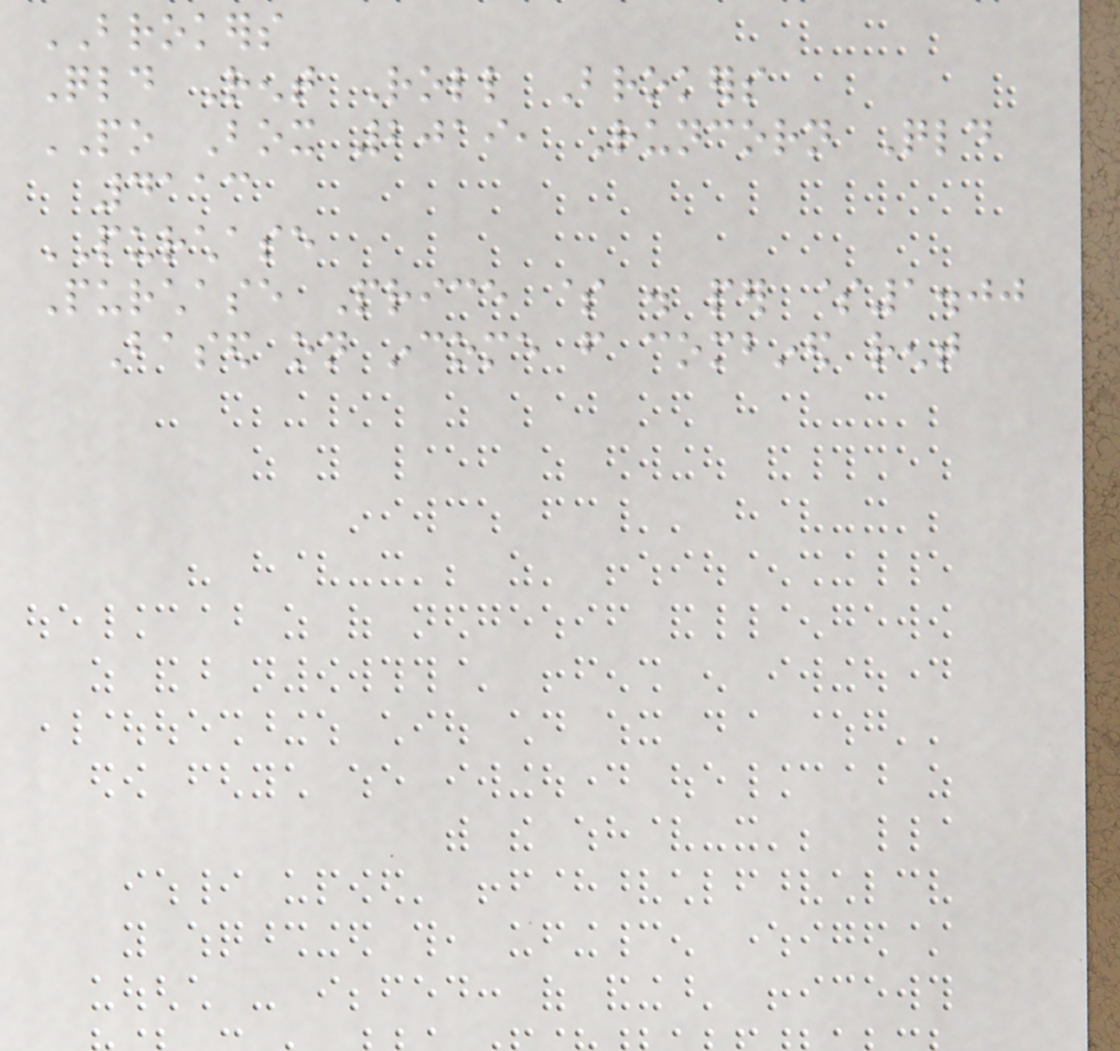BROKERS
Qld Rent Roll Brokers
PO Box 2019, Runcorn Qld
4113
PURCHASE
Purchase Price $ . per $1.00
Based on income from combined rent
